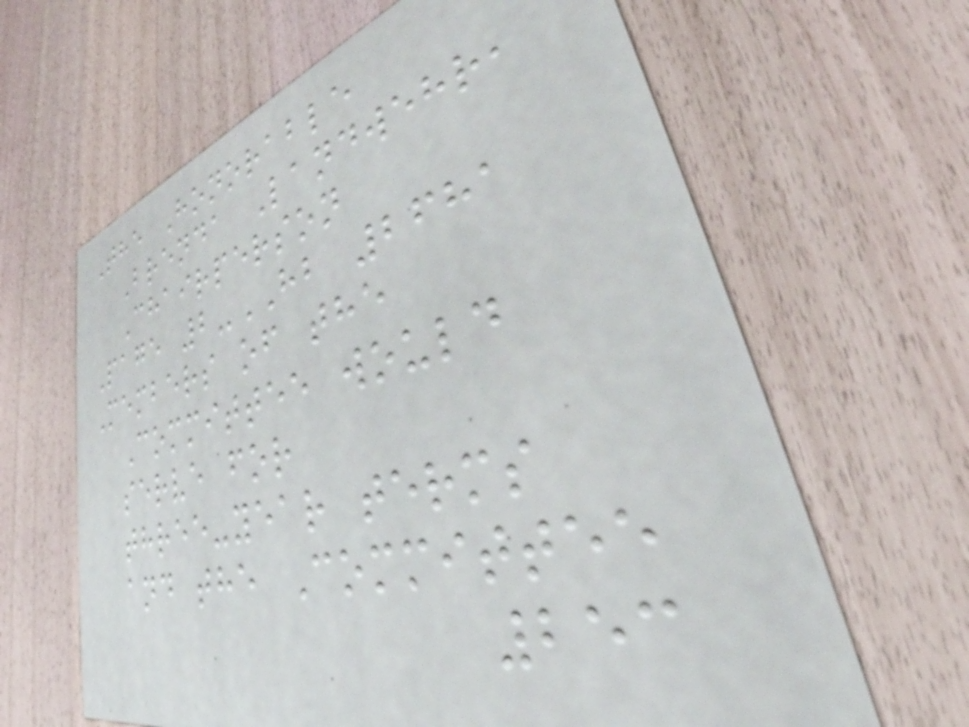The Honorable
Brenda Landwehr,
Chairperson
Page 2-HB 2681
Members of the
Committee would
serve for
three-year terms
and the Committee
253
